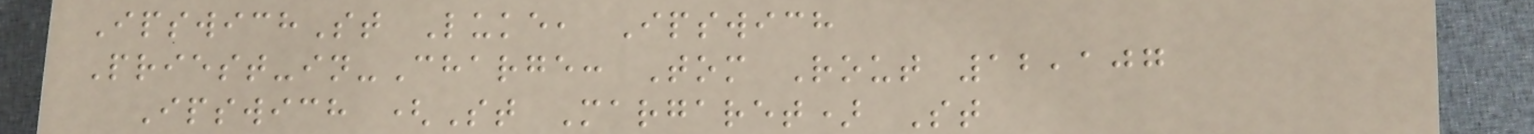IpswichSt Luke, Ipswich
Priest-in-Charge: Tom Rout 12,107
Ipswich (St Margaret) St
